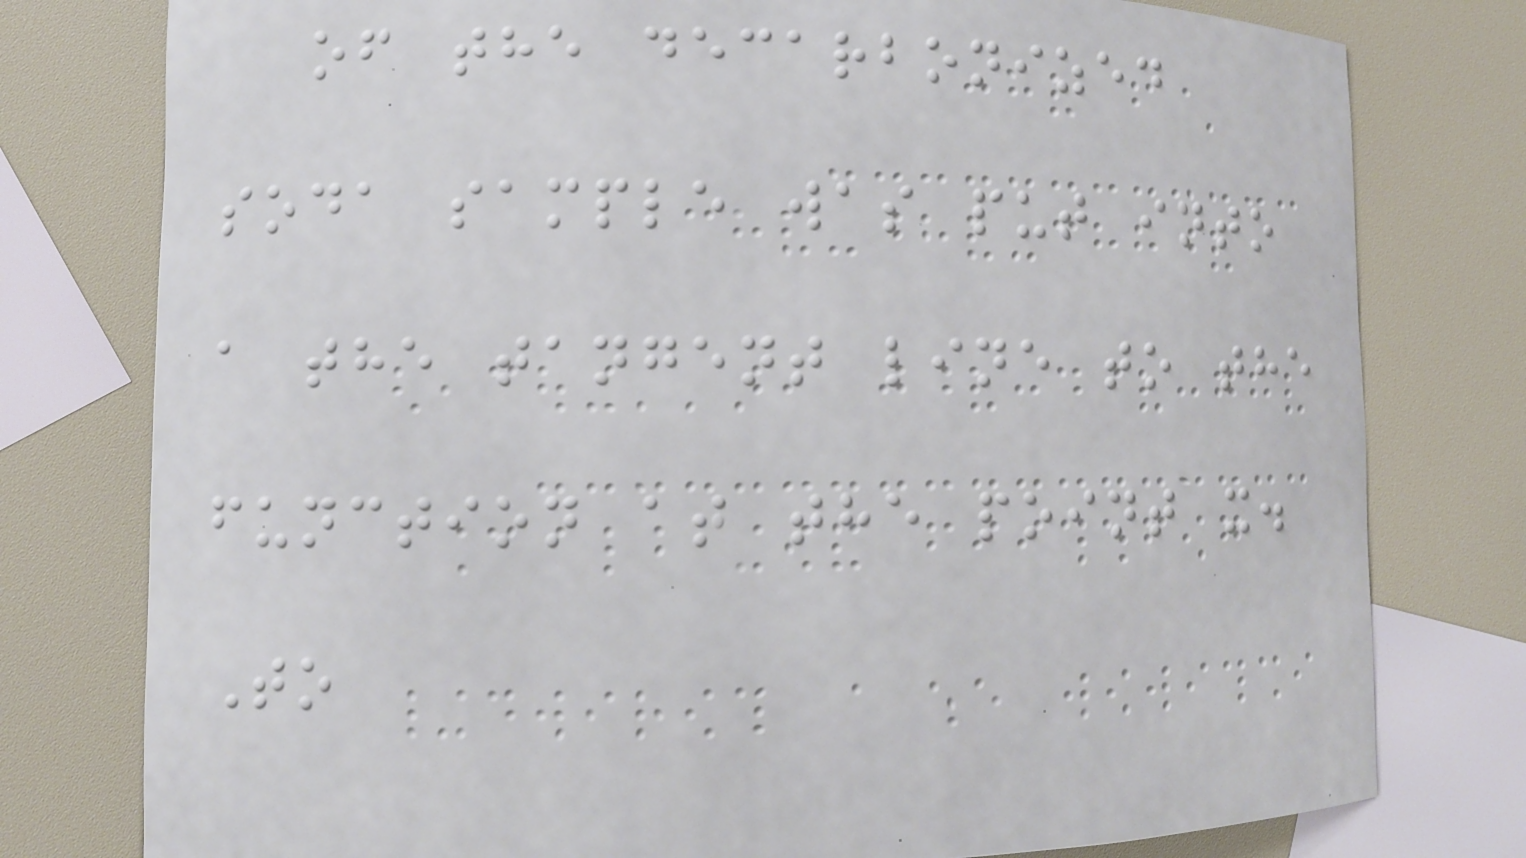of the decarbonized
soda sample was put into
a the tangent line to the
function at the point x.
To
